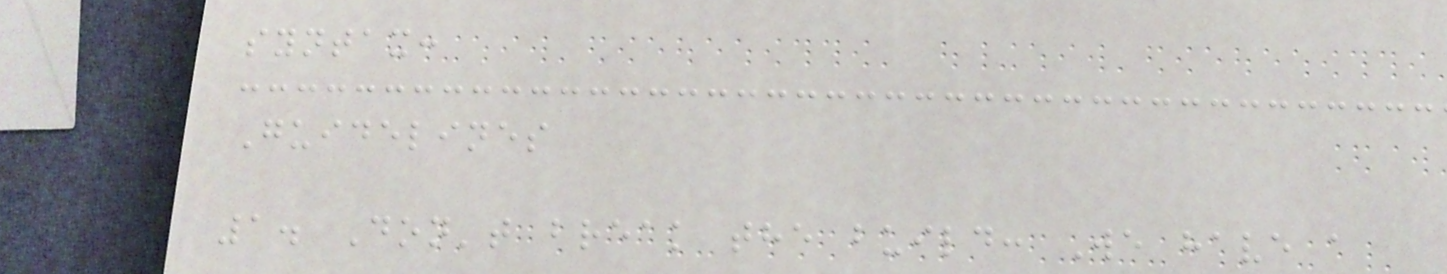syntax:
Guidelines
1. Don't break the build: We have a
